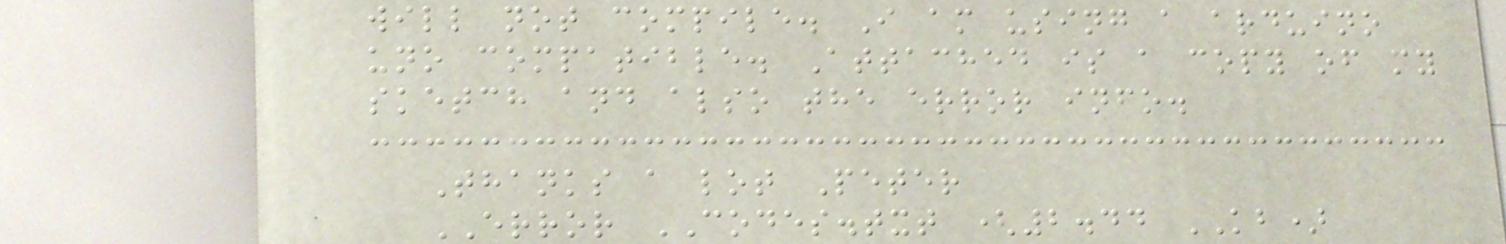will not compile. I am using a arduino
uno compatible. Attached is a copy of my
sketch and also the error info.
Thanks a lot Peter
ERROR CODES.txt (2.44 KB)
